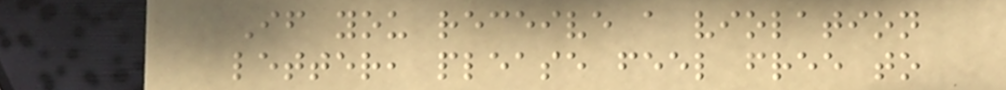If you receive a violation
letter, please feel free to
